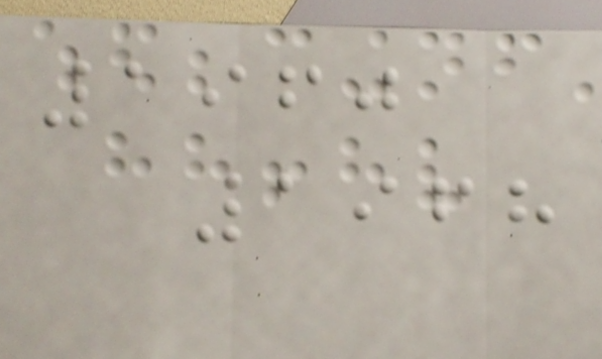1960
1968
